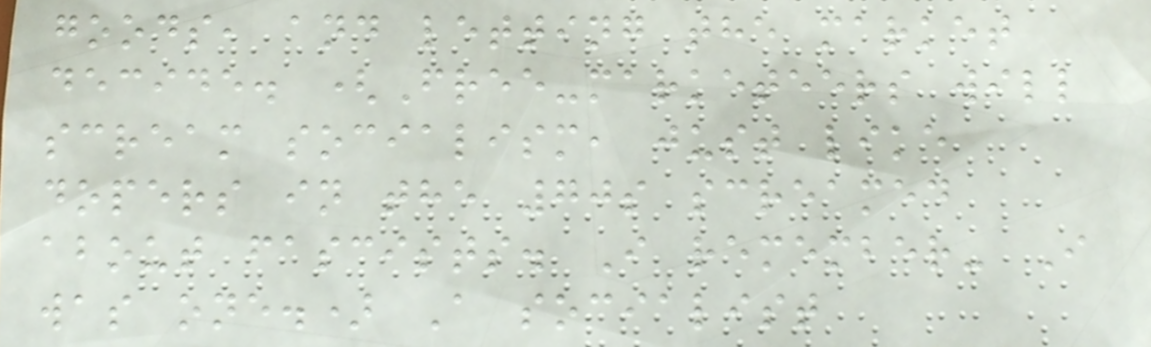goods, and letting the market
decide. (Free-marketeers will
scream socialism, just like
dopers in the 70s screamed
about fascists. I remember- I
was one.) A socialist
